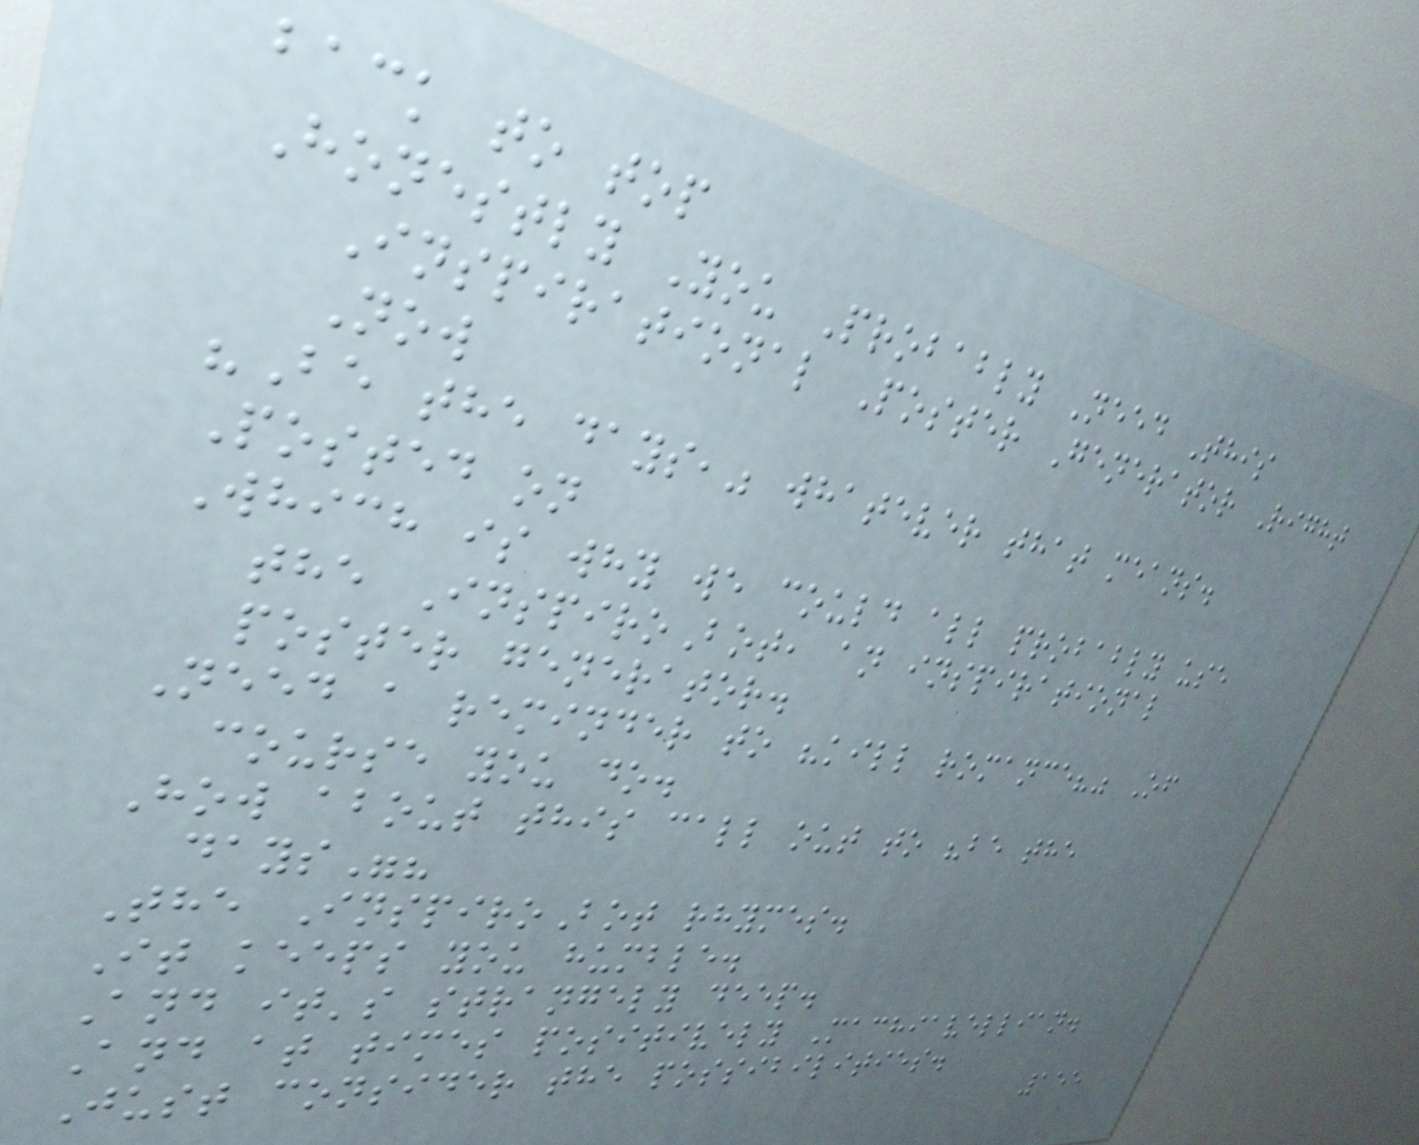back to top
Honestly You Probably Need This
Inspirational Poster Generator Right
Now
"Be the days," whatever that means.
Posted on
Which is why we could all probably use
the InspiroBot, an inspirational
poster generator.
Need a reminder to "kill romance?" Of
course you do.
How about this call out to "be the
days"?
The InspiroBot rhymes.
It keeps you humble.
And it's strangely deep.
And at times positively Machiavellian.
Just consider the possibilities.
155
